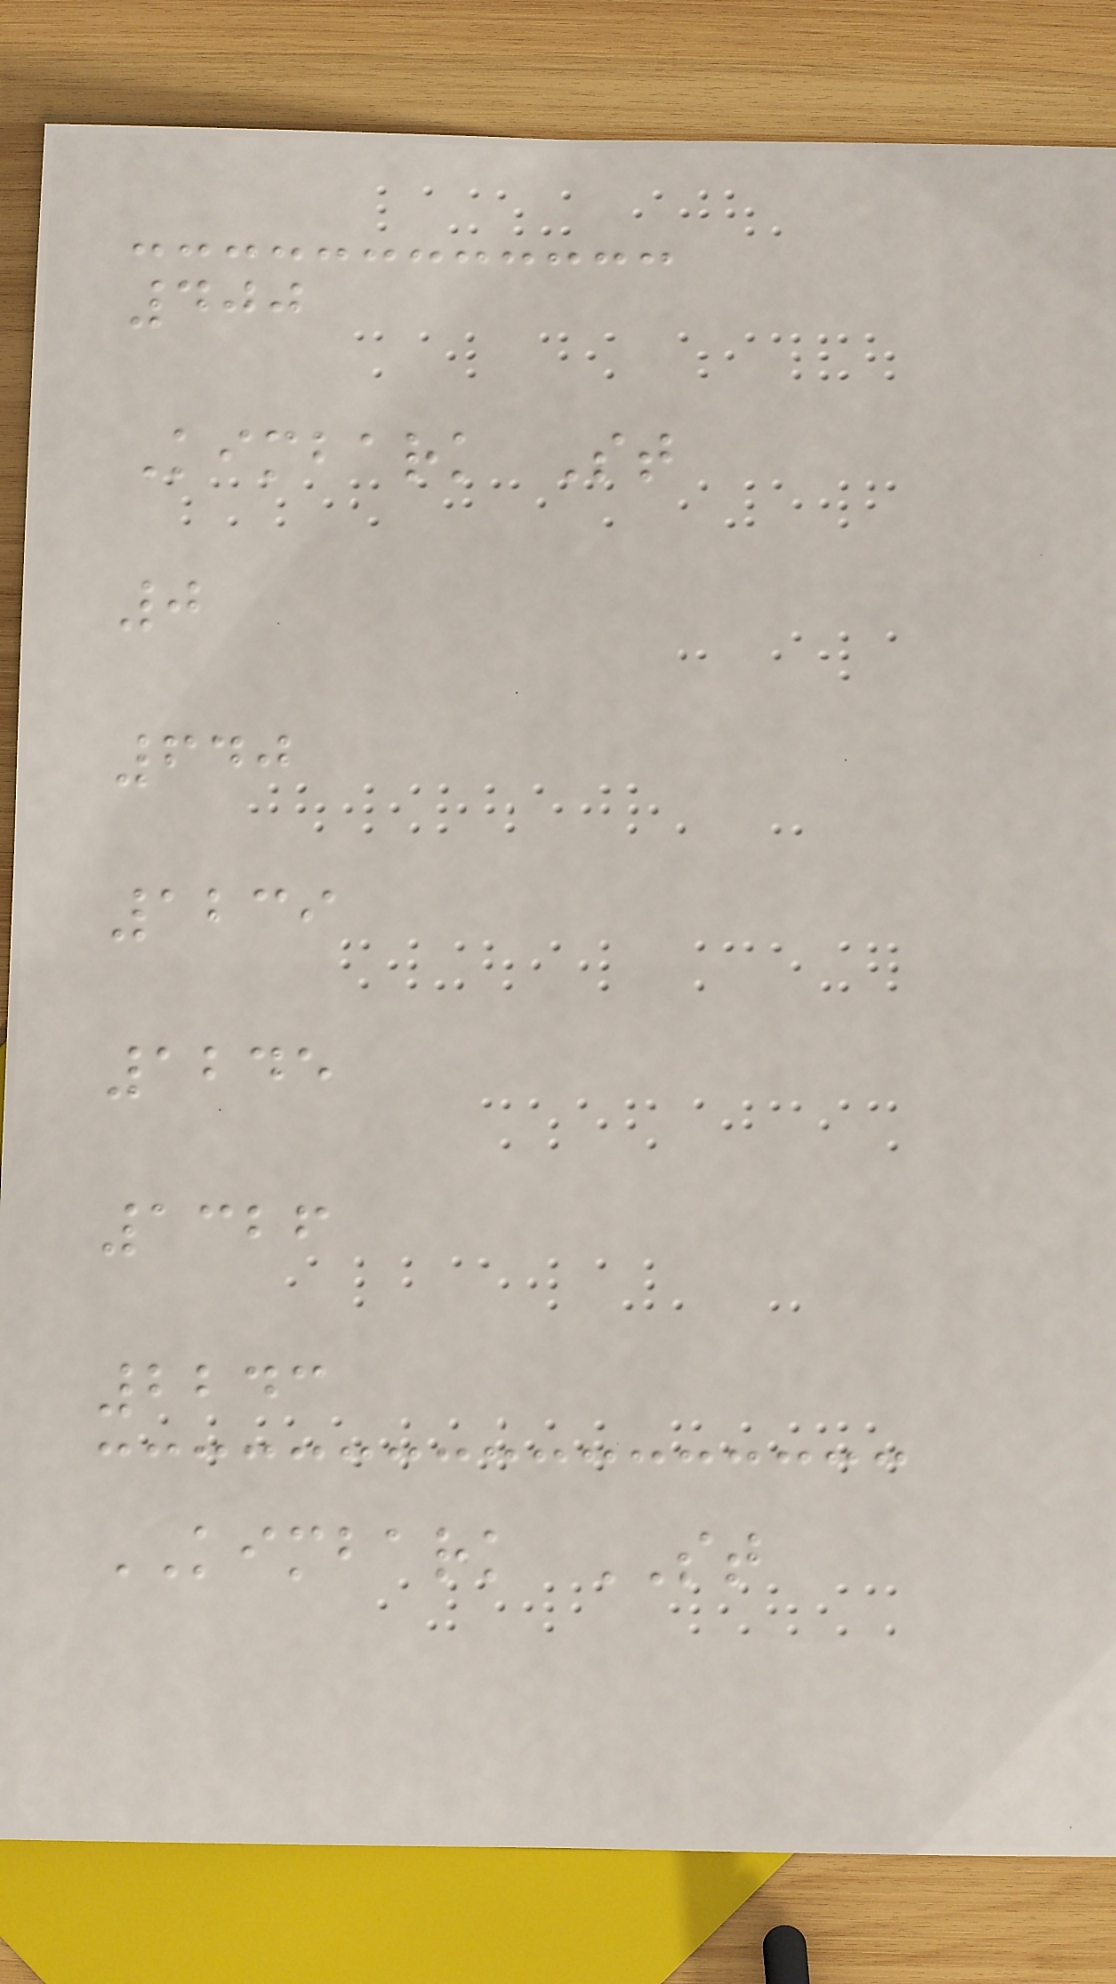400
Kimbark St
0
640
1239
1245
1326
2243
KIMBARK ST
